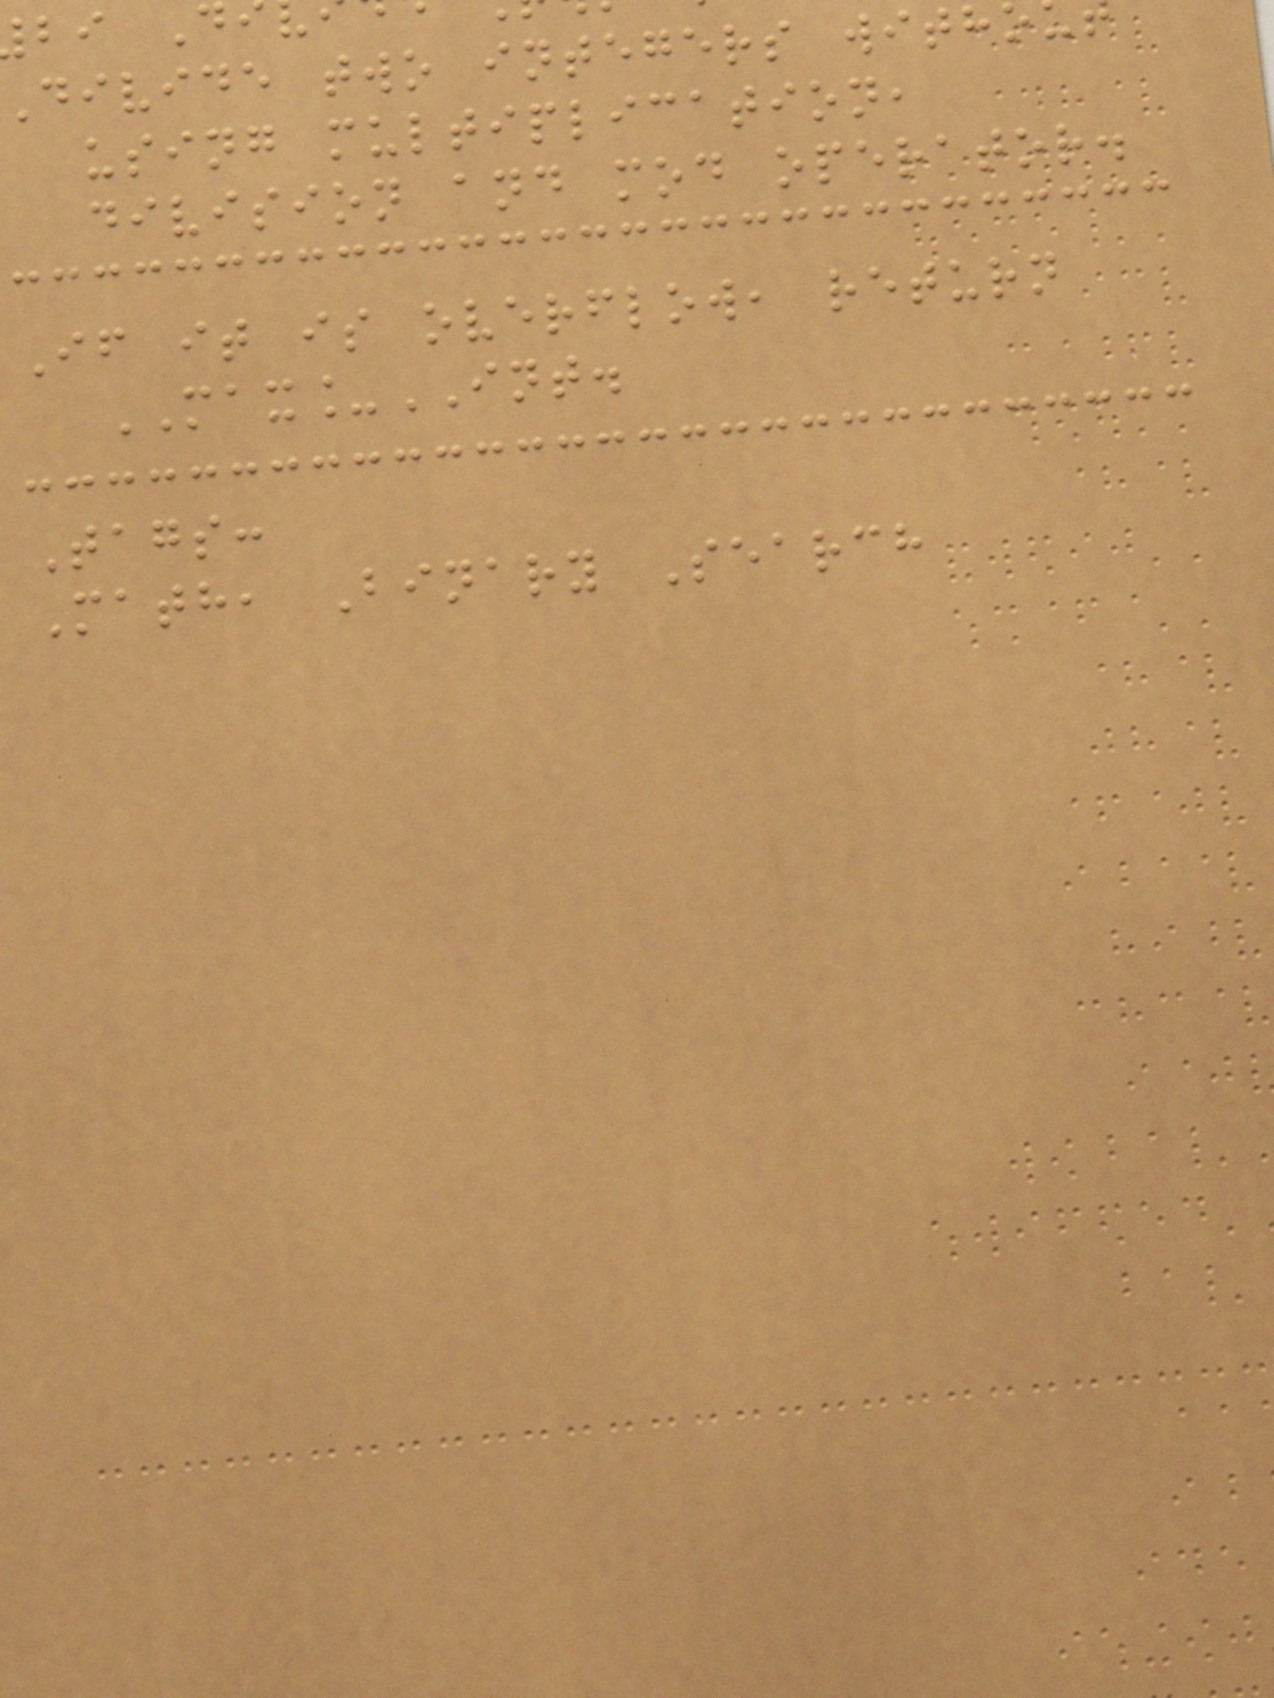divide two integers with
using multiplication,
division and mod operator.
If it is overflow, return
MAX_INT.
Tags:
Math, Binary Search
